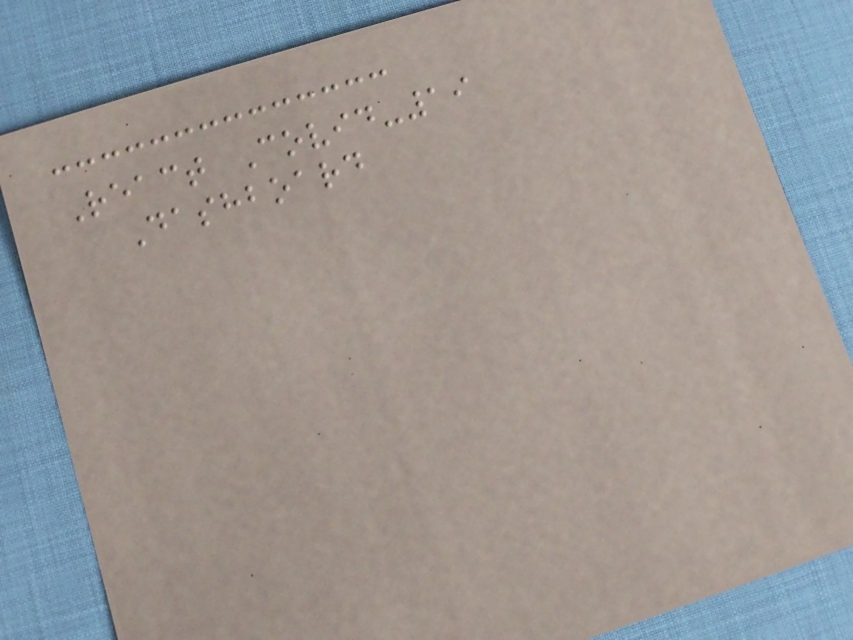React Covid-19
Dashboard
